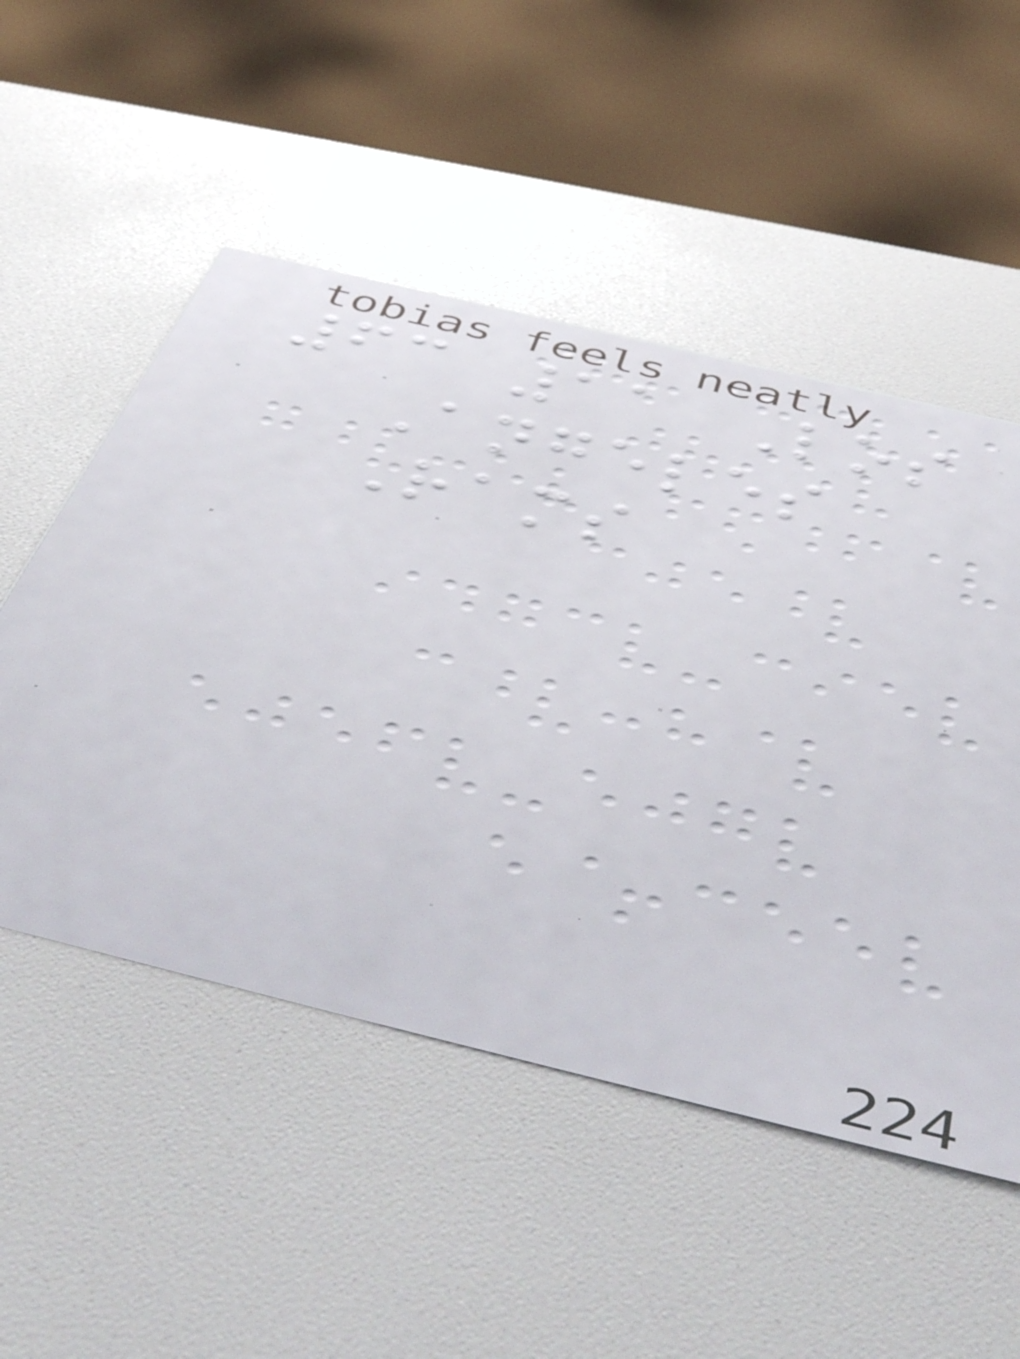63 11 Los
Angeles
Rams
